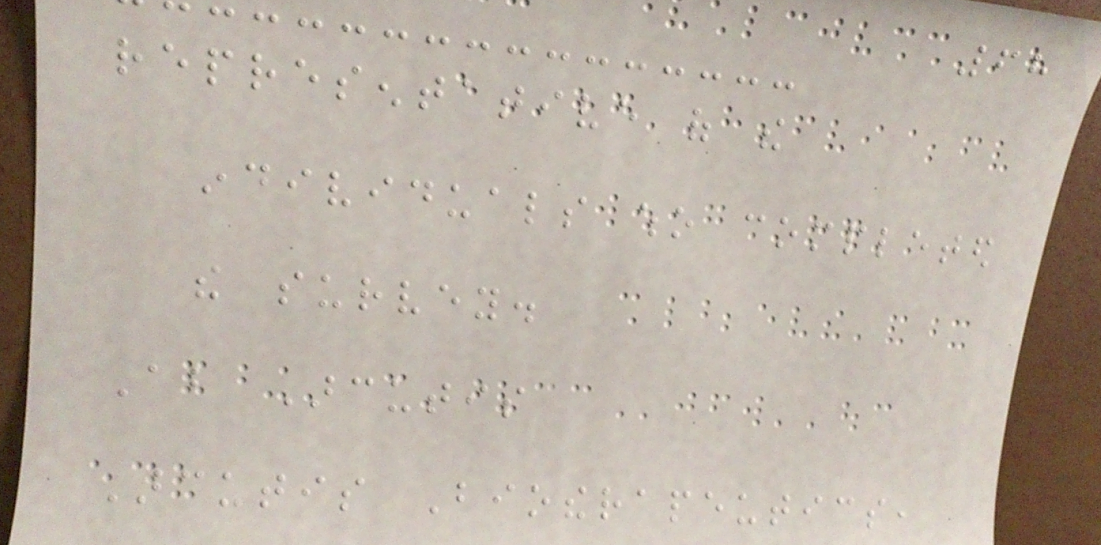68
representative of the
individuals who completed
the survey.
About Arcutis
Arcutis Biotherapeutics,
